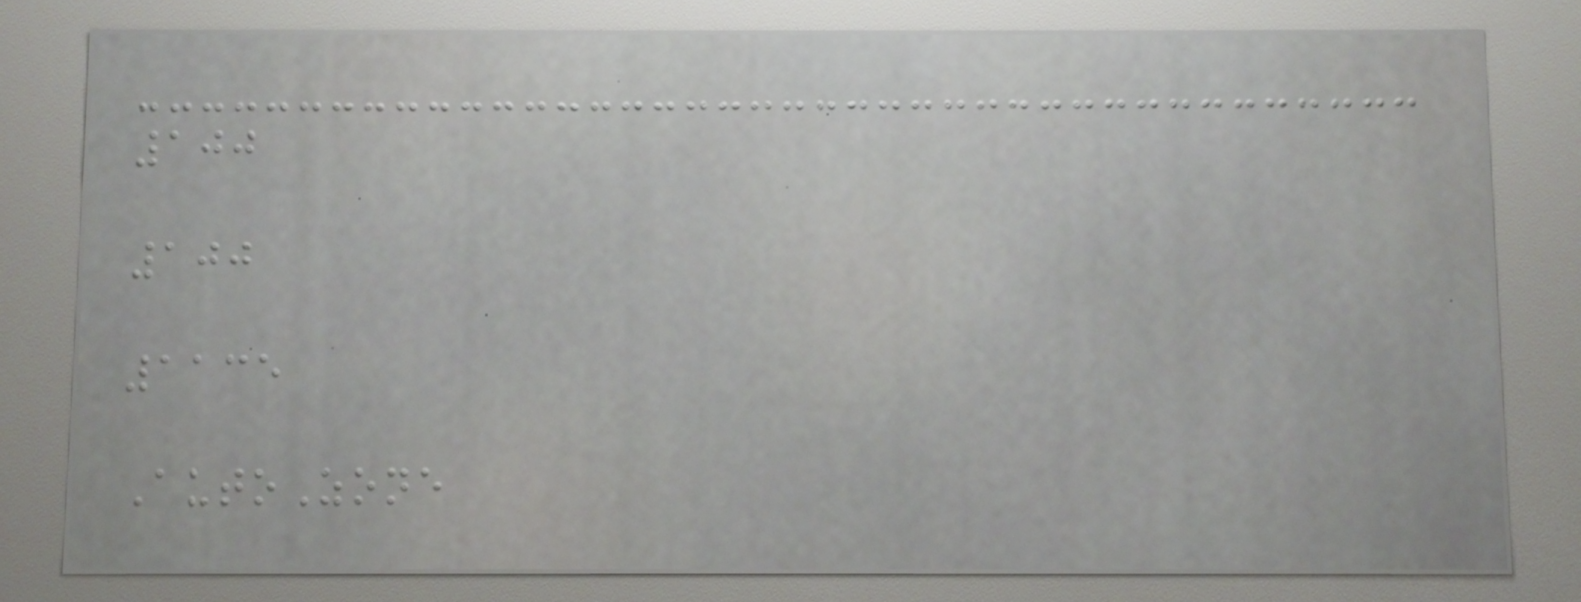100
100
1135
AutoZone
